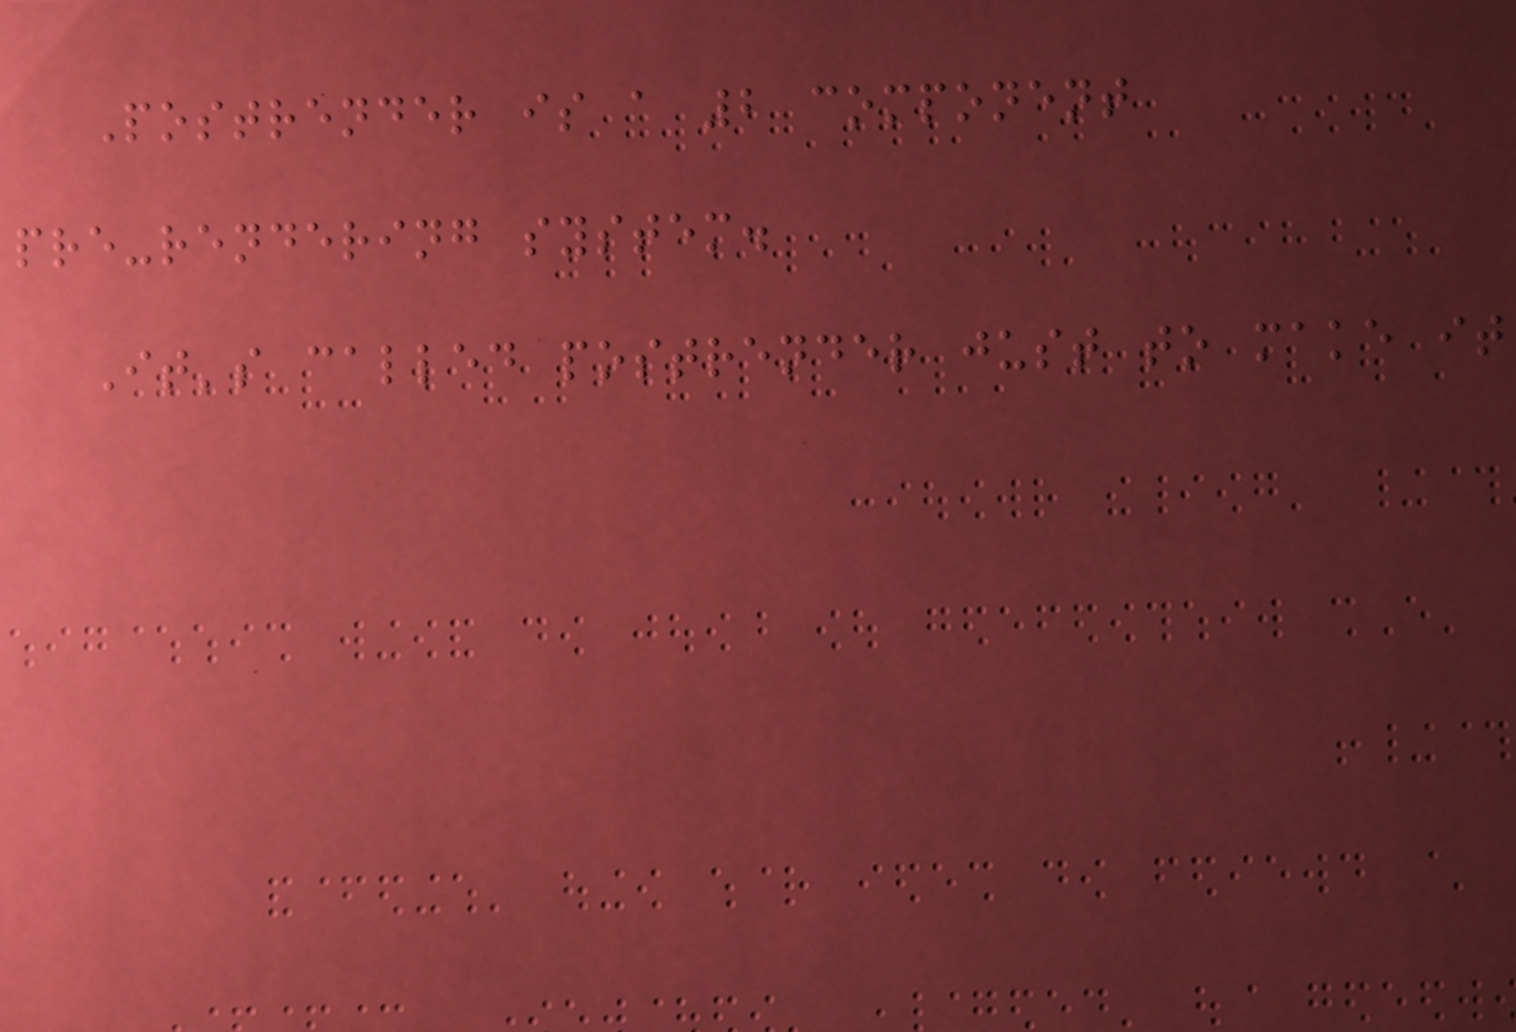Postrender is a 2 component
pre-rendering system.
It's called postrender just to make it
